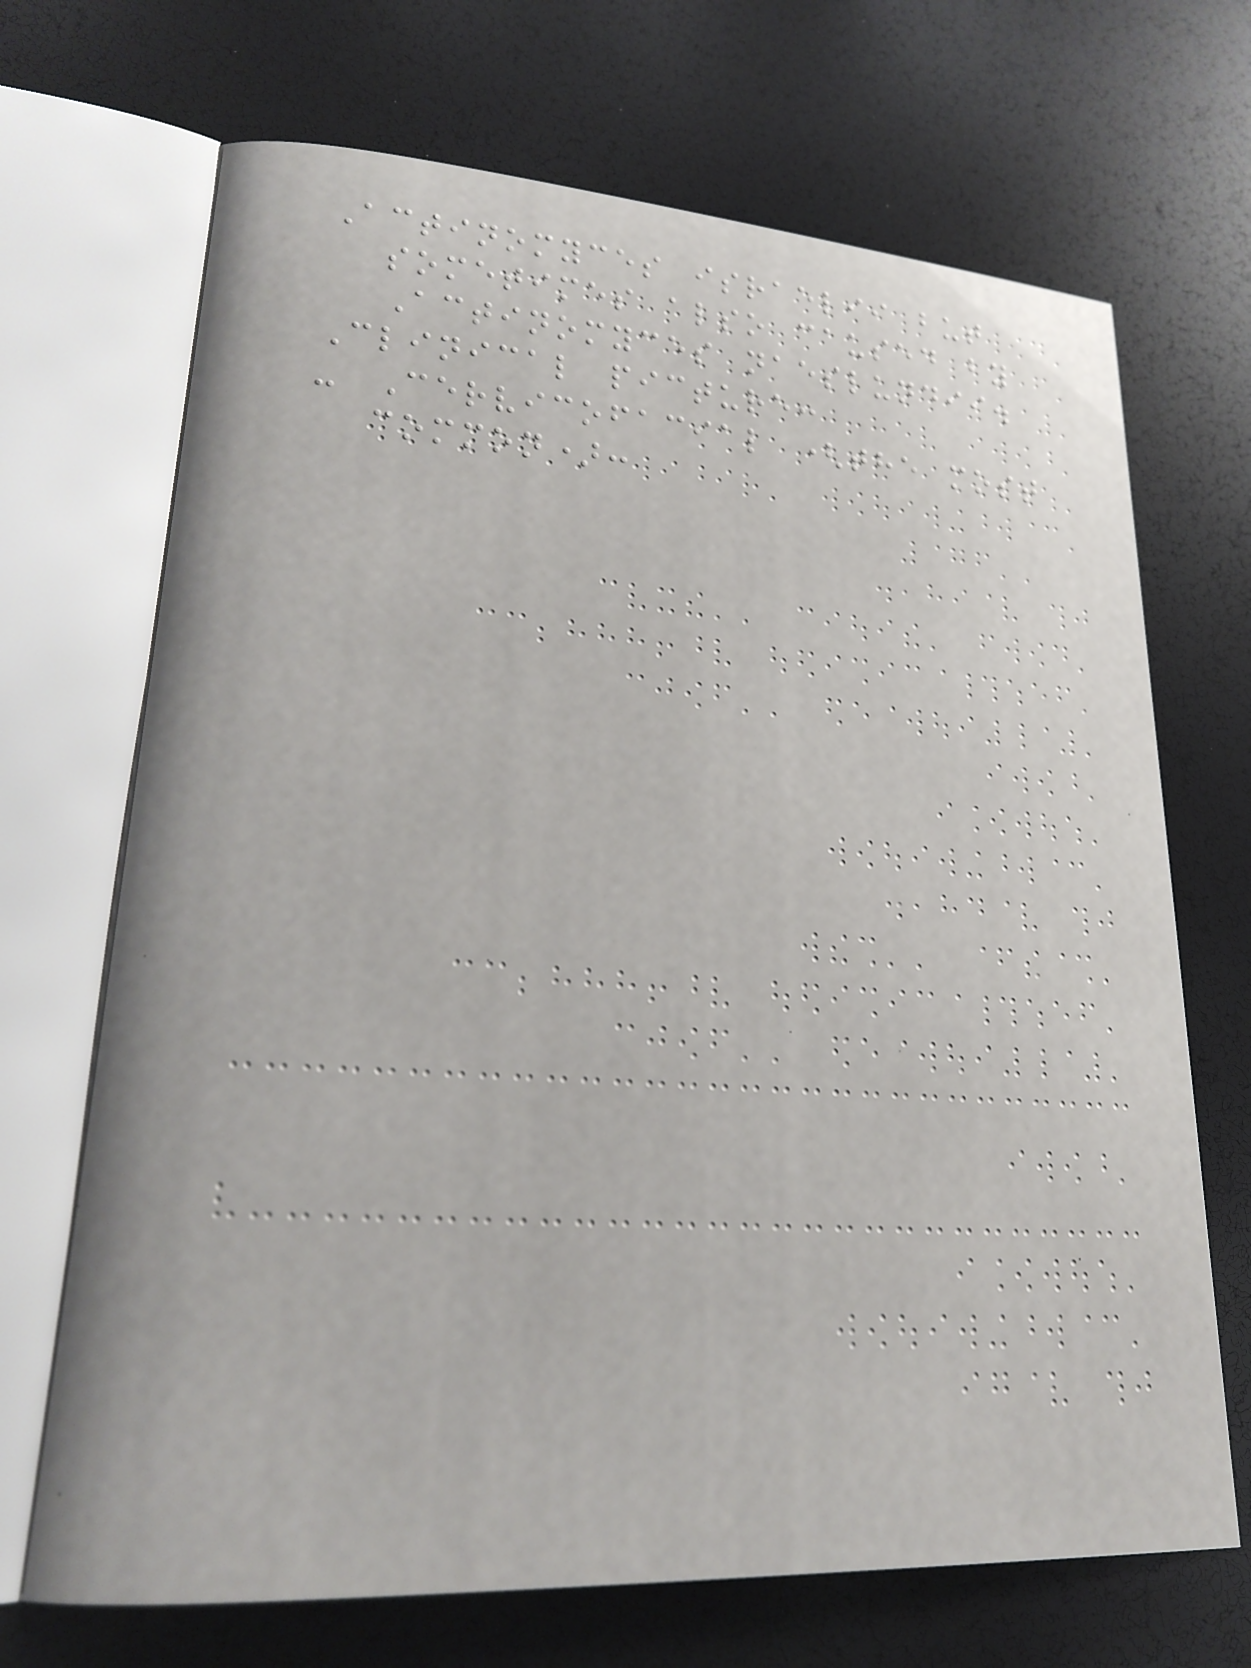Actinomyces israelii but
sometimes also caused by
Actinomyces naeslundii.
Clinical picture:
- Cervicofacial (the most
common):
